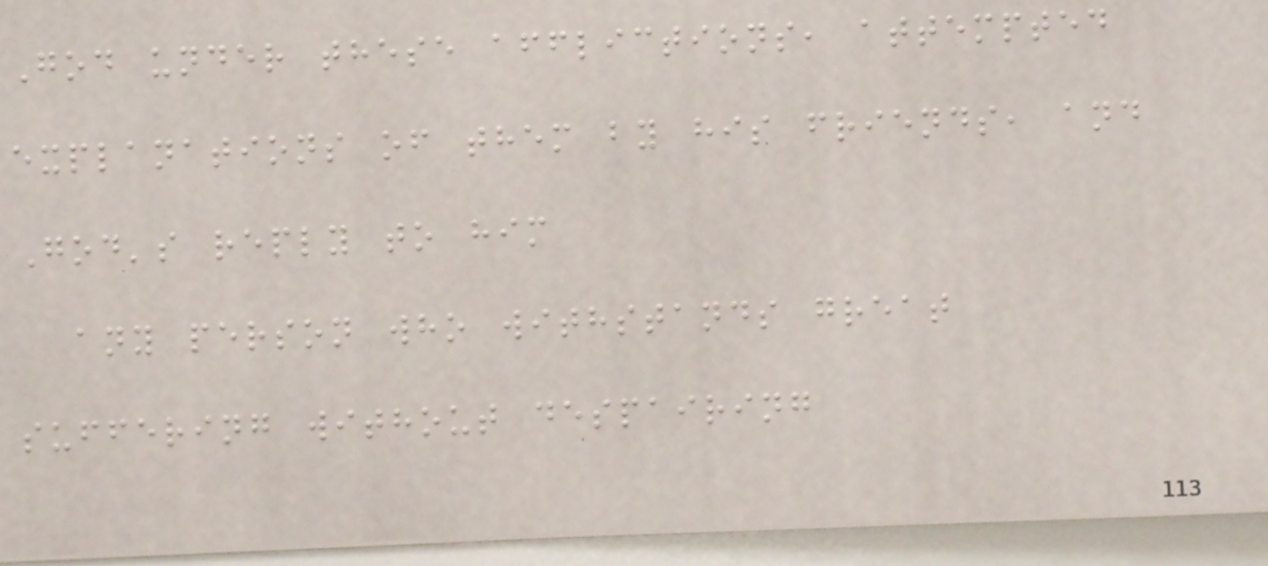God under these afflictions, attempted
explanations of them by his friends, and
God's reply to him
any person who withstands great
suffering without despairing
